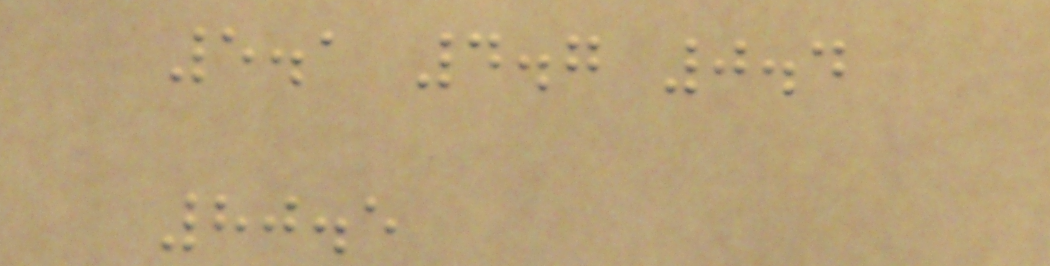5.1 4.7 0.4
80.5
